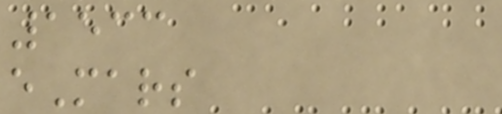1533
eMars
